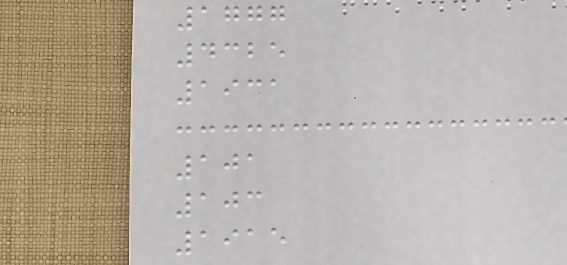1777
4325
1931
101
103
1915
